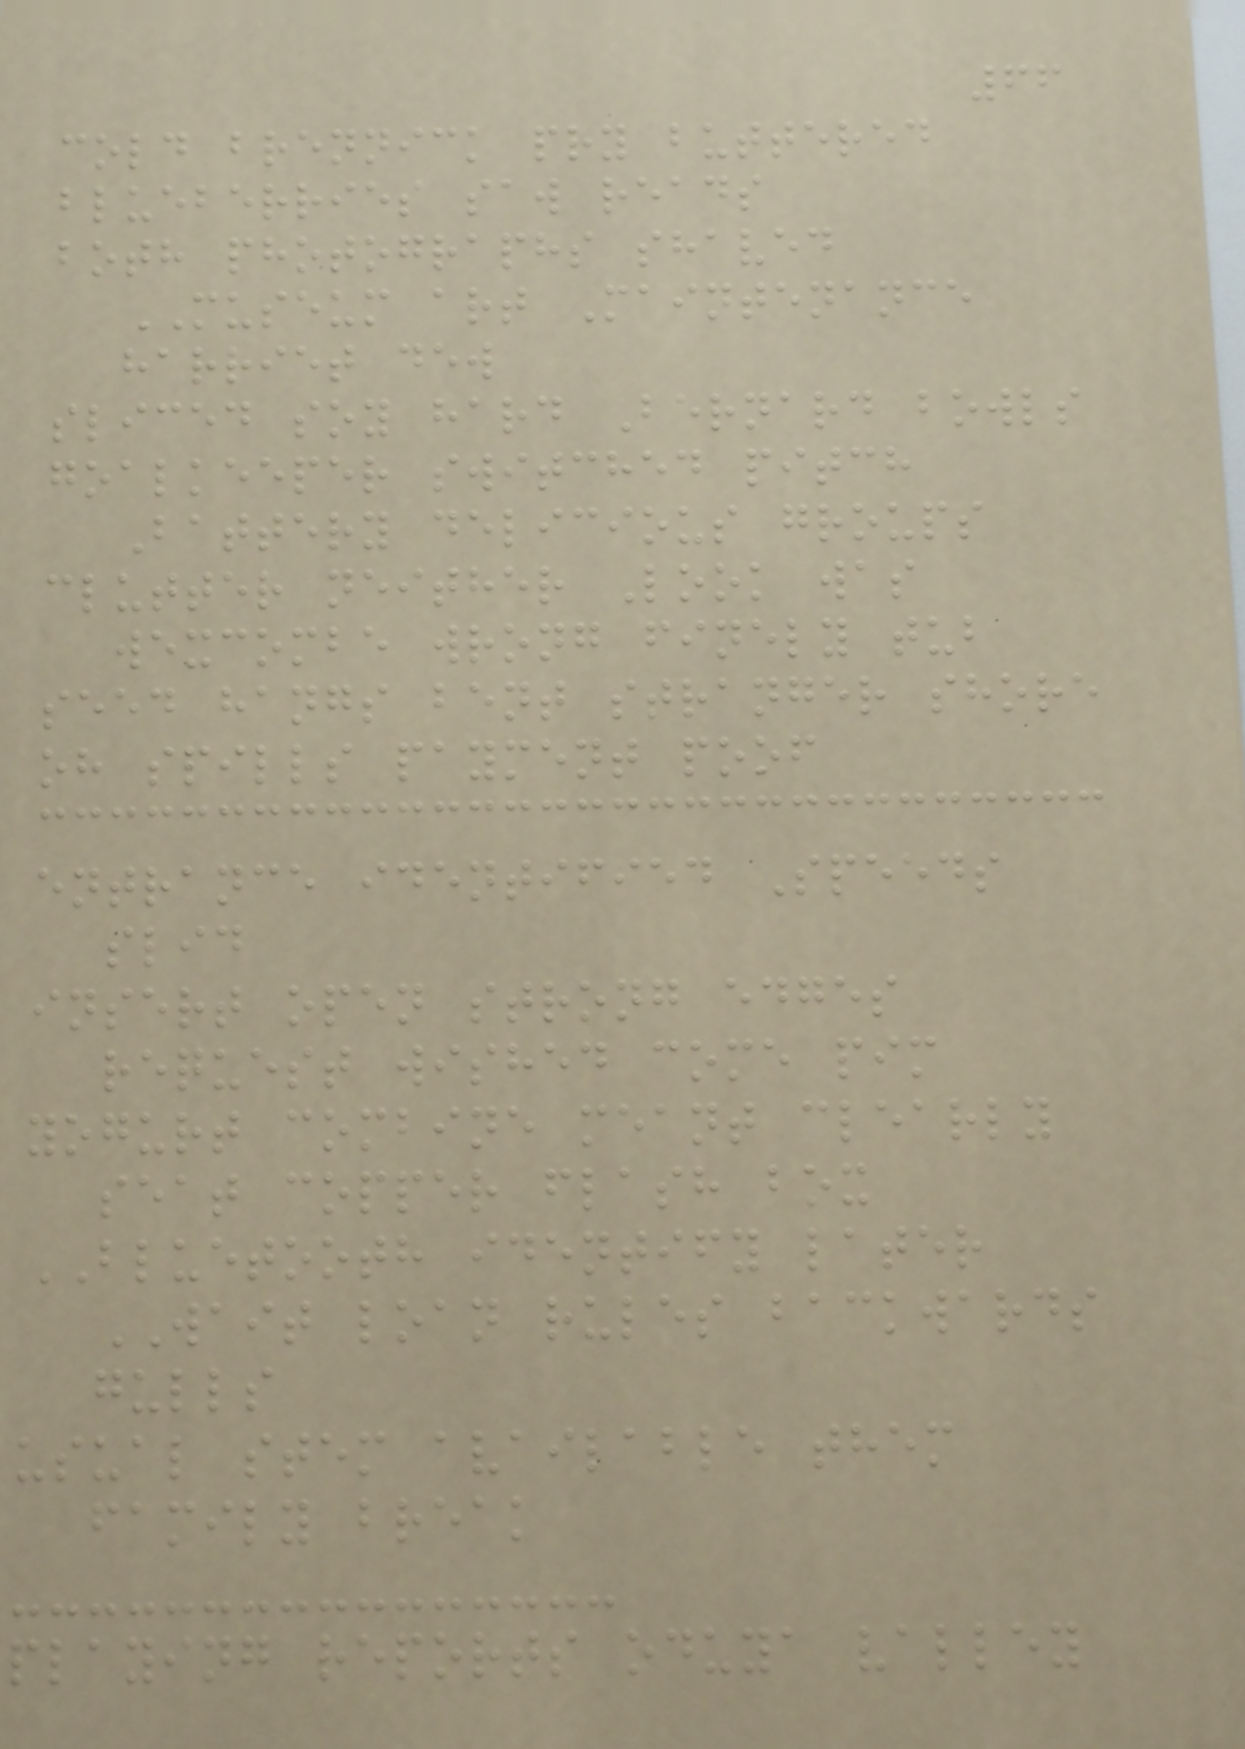66
cold brennick pry buttered
blueberries saw reads
both photographs shaved
MUSEUM art Maintenance
harriet dew
sliced soy hard Bernard bowls
goalkeeper switched pitch
Battery delicious groups
clutter neither Look was
wexcombe wrong finely tub
seed hangs bent stranger shore
oh spills payment poof
entrance identified Speeds
slid
insert open strong edges
request wished come pim
yogurt combine meant clearly
seat copper flash box
BLUETOOTH identify later
WAIT loan rules backwards
gulls
usual stem available them
family break
playing reports oduya valley
